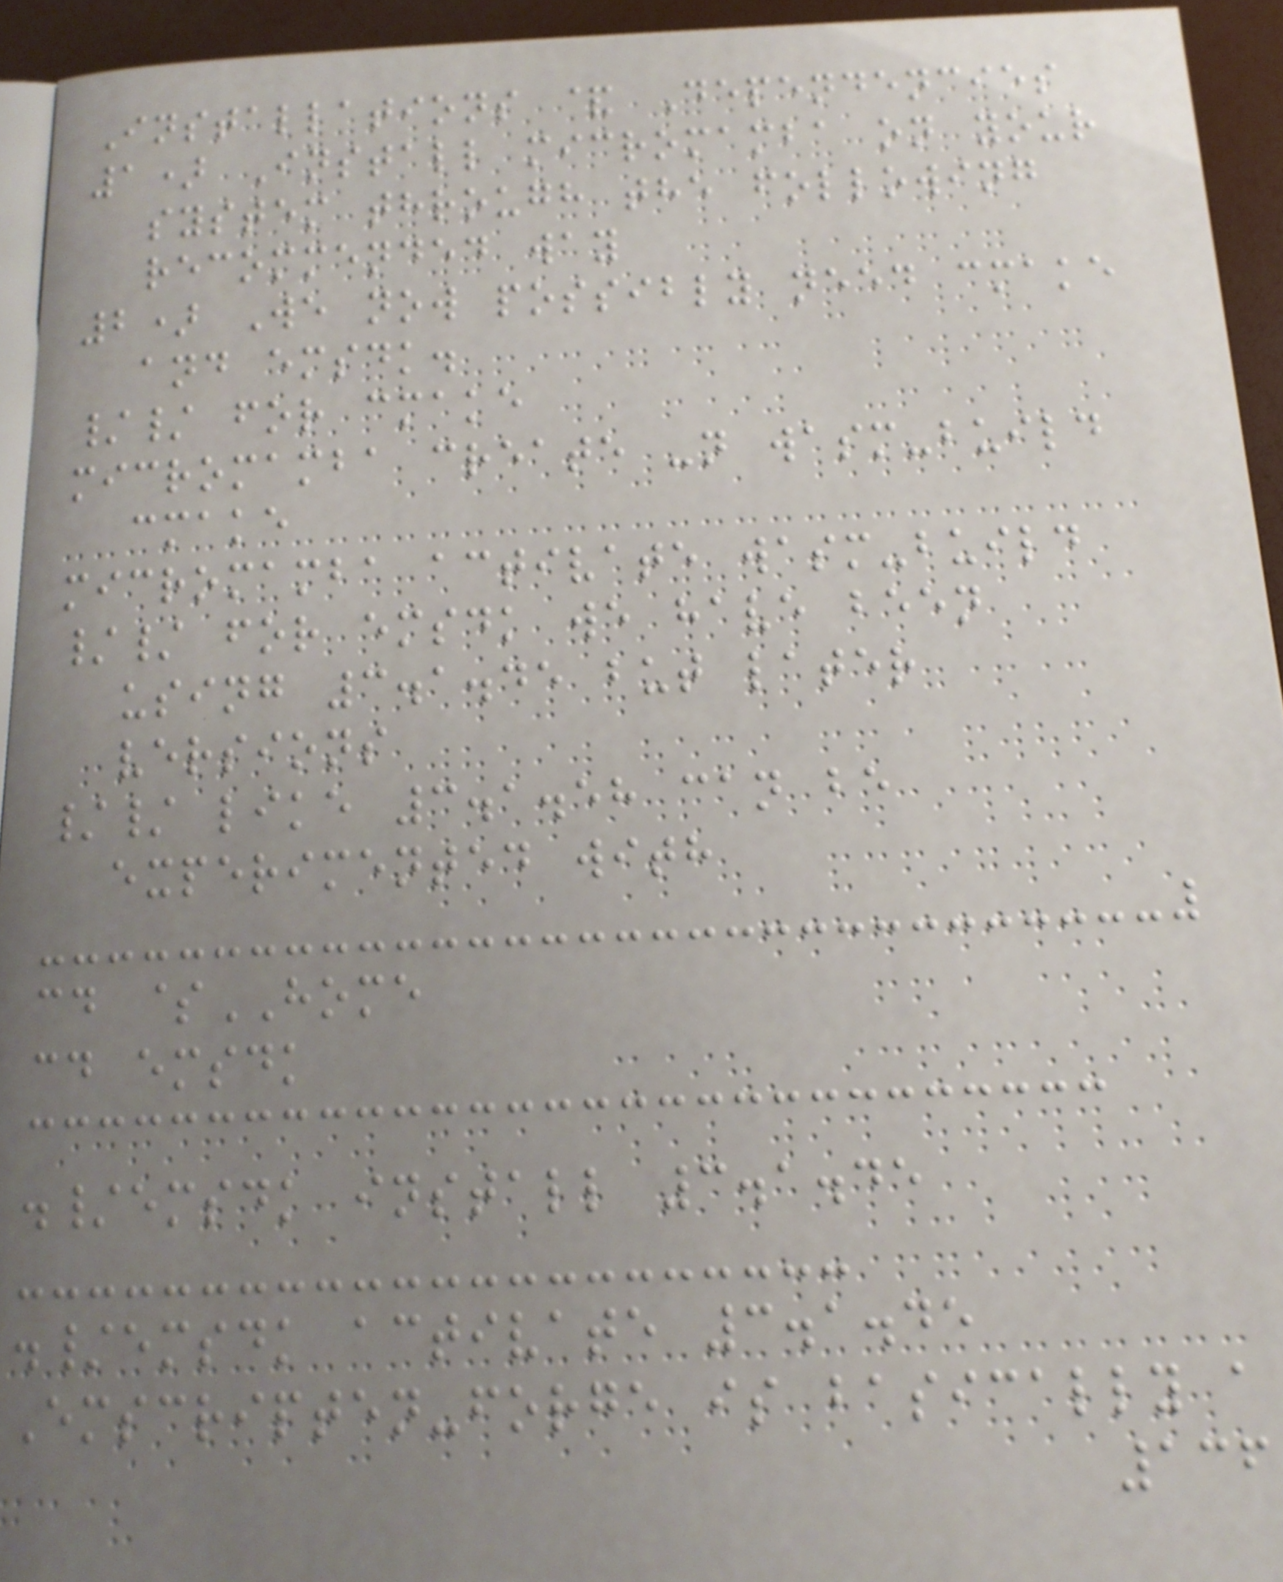Installations & Dependencies
1) Install micromamba on your
system through the following
recommended way
2) We now possibly need cmake
and emsdk.
// for cmake
micromamba create -n wasm-build
cmake
micromamba activate wasm-build
// for emsdk we have been
using 3.1.45 but later
versions
// like 3.1.58 can be
experimented with
cd $HOME
cd emsdk
./emsdk install 3.1.45
./emsdk activate 3.1.45
Emscripten-forge is basically a
136
